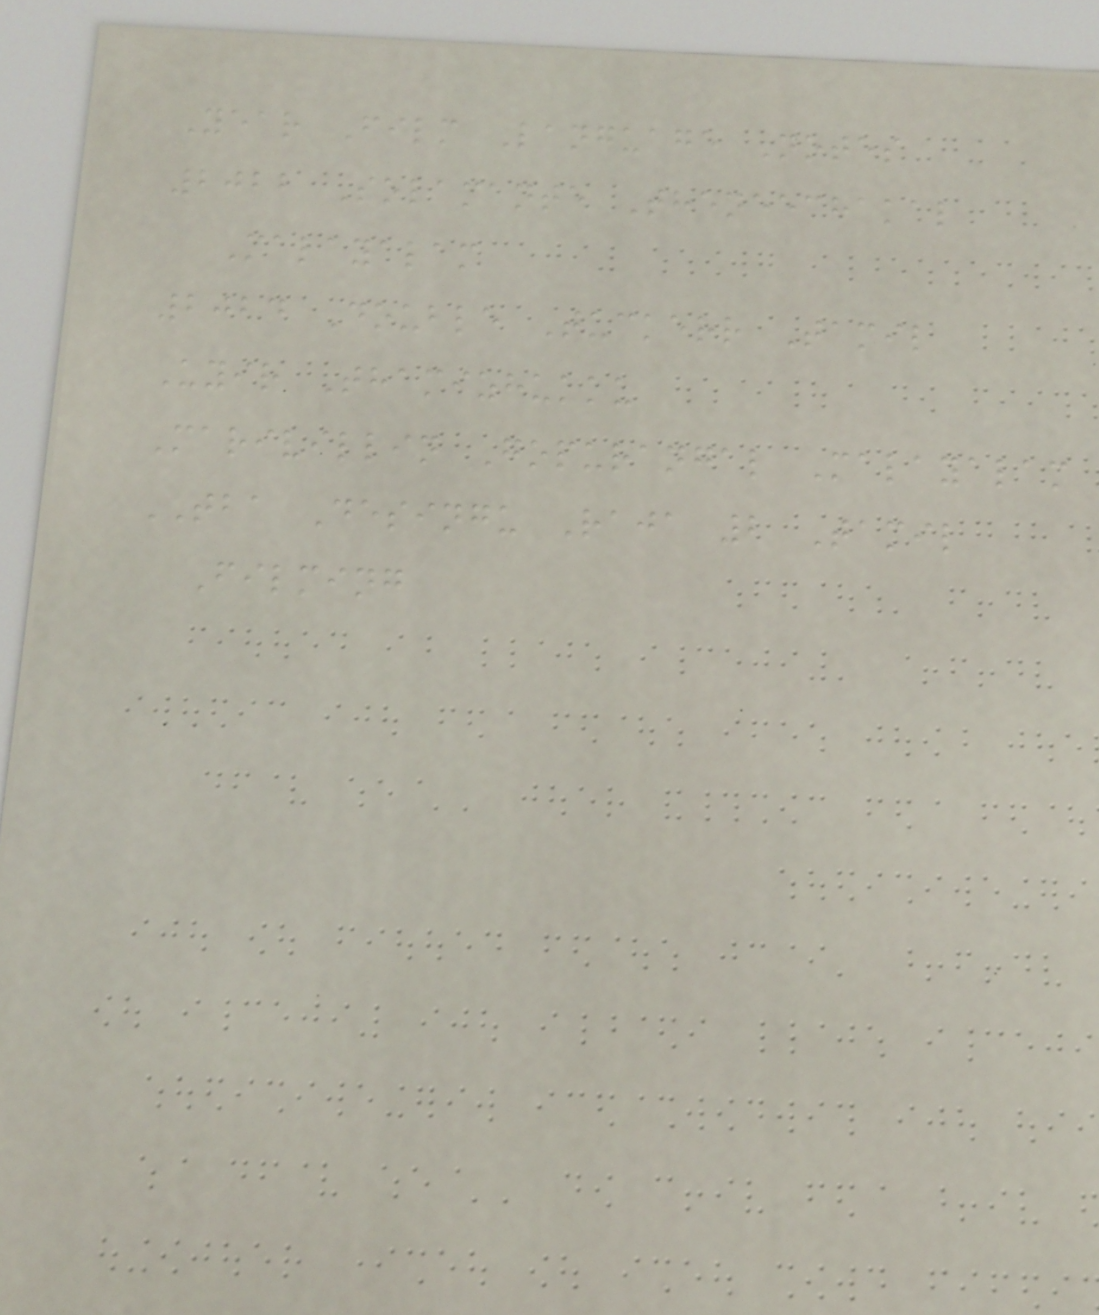Year Film Language Notes
2022 Solamante Theneechakal
Malayalam
2024 Double Tuckerr Tamil
Uyir Thamizhukku
Marivillin Gopurangal Malayalam
TBA Desingu Raja 2 Tamil
Filming
